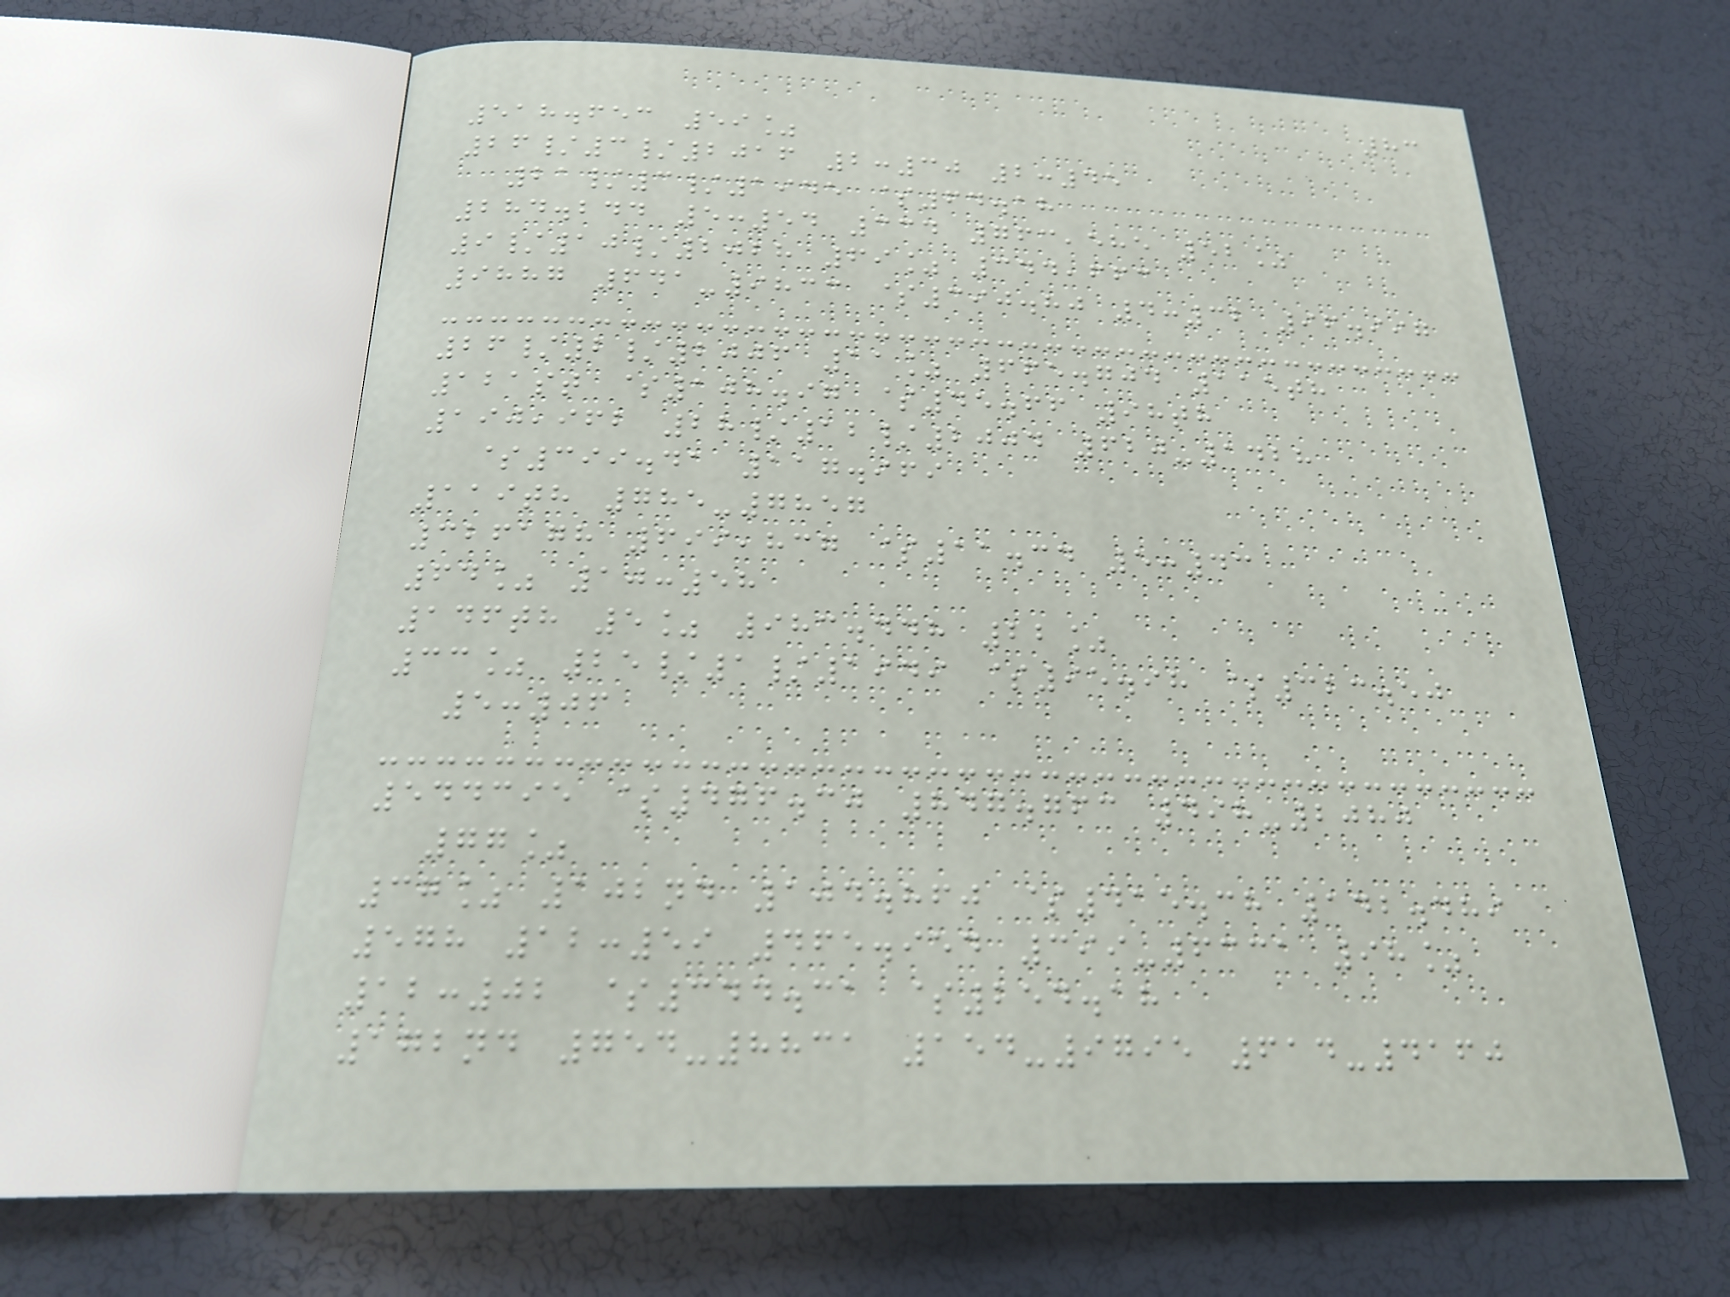83
518.653 59%
26/3/2016 2:30 2:45
21/3/1945 $64.18
284.244 5:54 334 763,585 52%
9/10/2028 69% 344,663
9887 641-9833 $390.80 4:32 96.997
26/2/2006 11% 665.704 115th
121st $108.97 $45.66 98th
190,962 28/12/2004 620-1428
$399.41 117.969
119th 785-7857
326178 699,837 $11.34 5:43
64% 10:58
146th 5% 983.448 22%
33% 25/1/1949 $95.98 $323.50
5:06
544395 $476.30 847.763 498-2080
77%
37% 102nd 104.860 $415.38 142.489
578 12:59 465.954 399-6331 98%
12:02 $344.31 $254.18
172nd 754-8831 154-9795 614-4160
